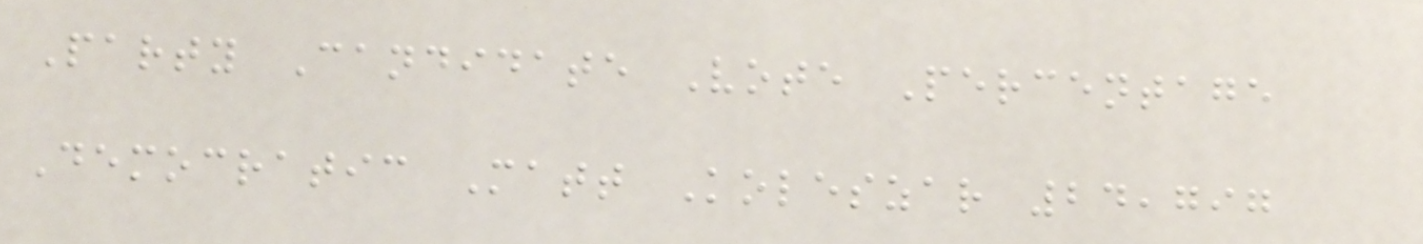Party Candidate Vote Percentage
Democratic Matt Koleszar 24,797
